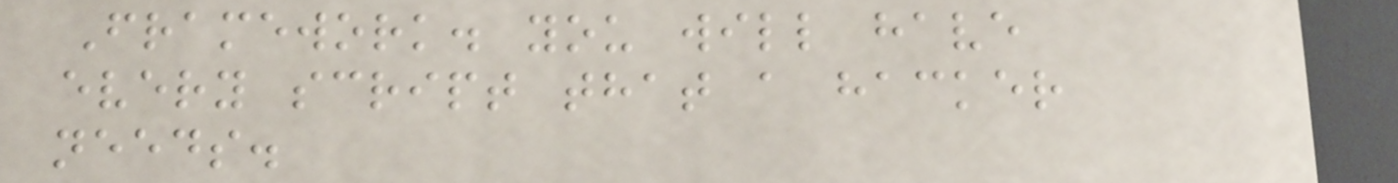Framework. you will have
every script that a hacker
needs.
